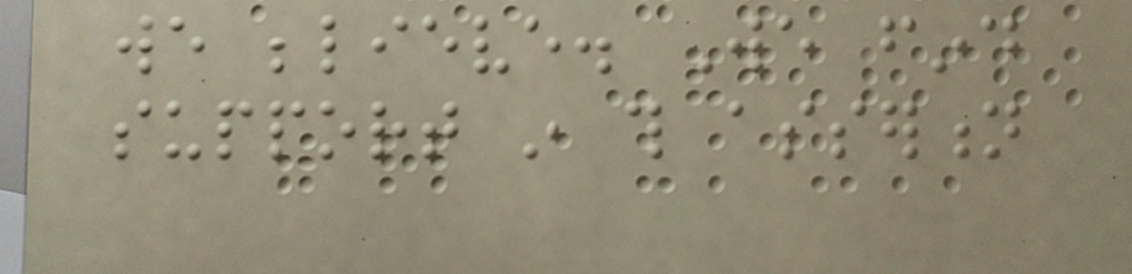we believe. We find
support in this assertion
